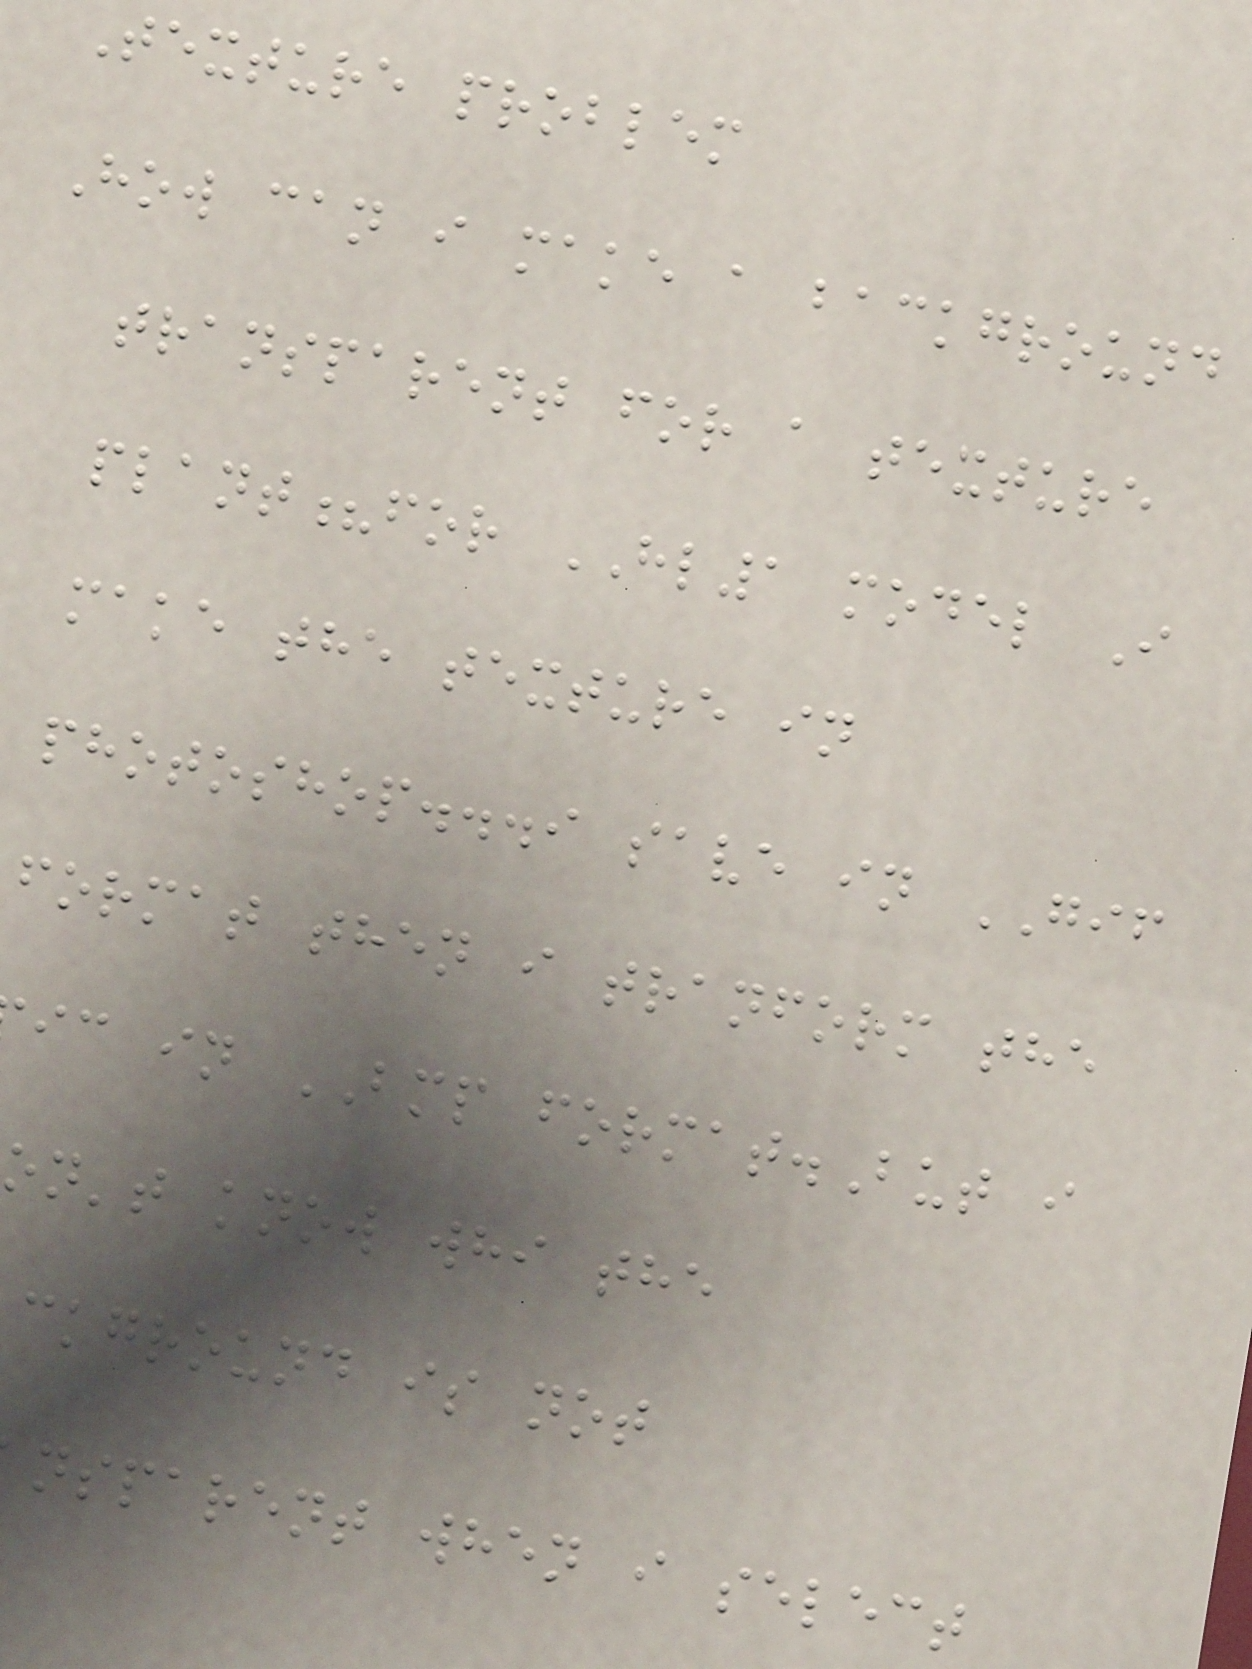Texture problem
How can i make a background
transparent for a texture
plant?for HL1 model I
make the texture in
photoshop...i save in GIF
format then i tranform the
ic in BMP format.But i
on't know whi the
ckground is not
nsparent when i select
